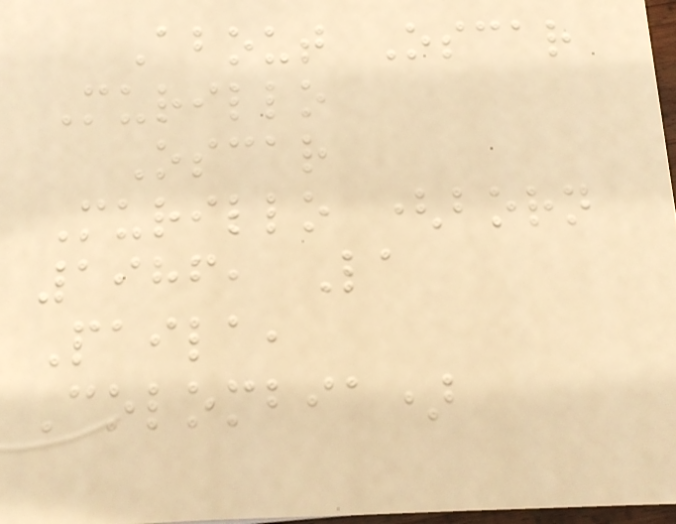About Oscar
Murillo
Oscar
Murillo (born
1986, La
Paila,
Colombia)
